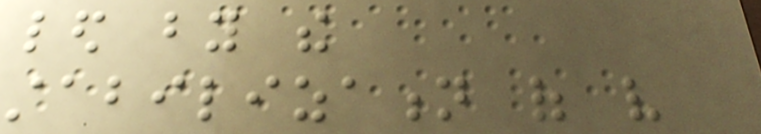led by the
stabilization of very
